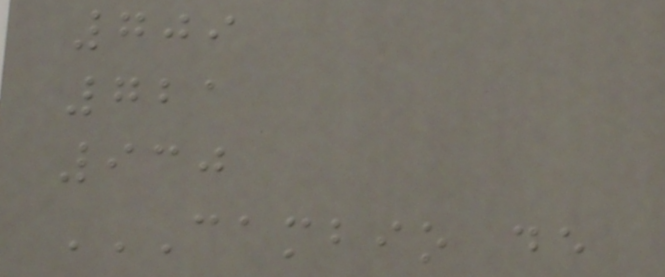709
721
930
CAMBIO DE
